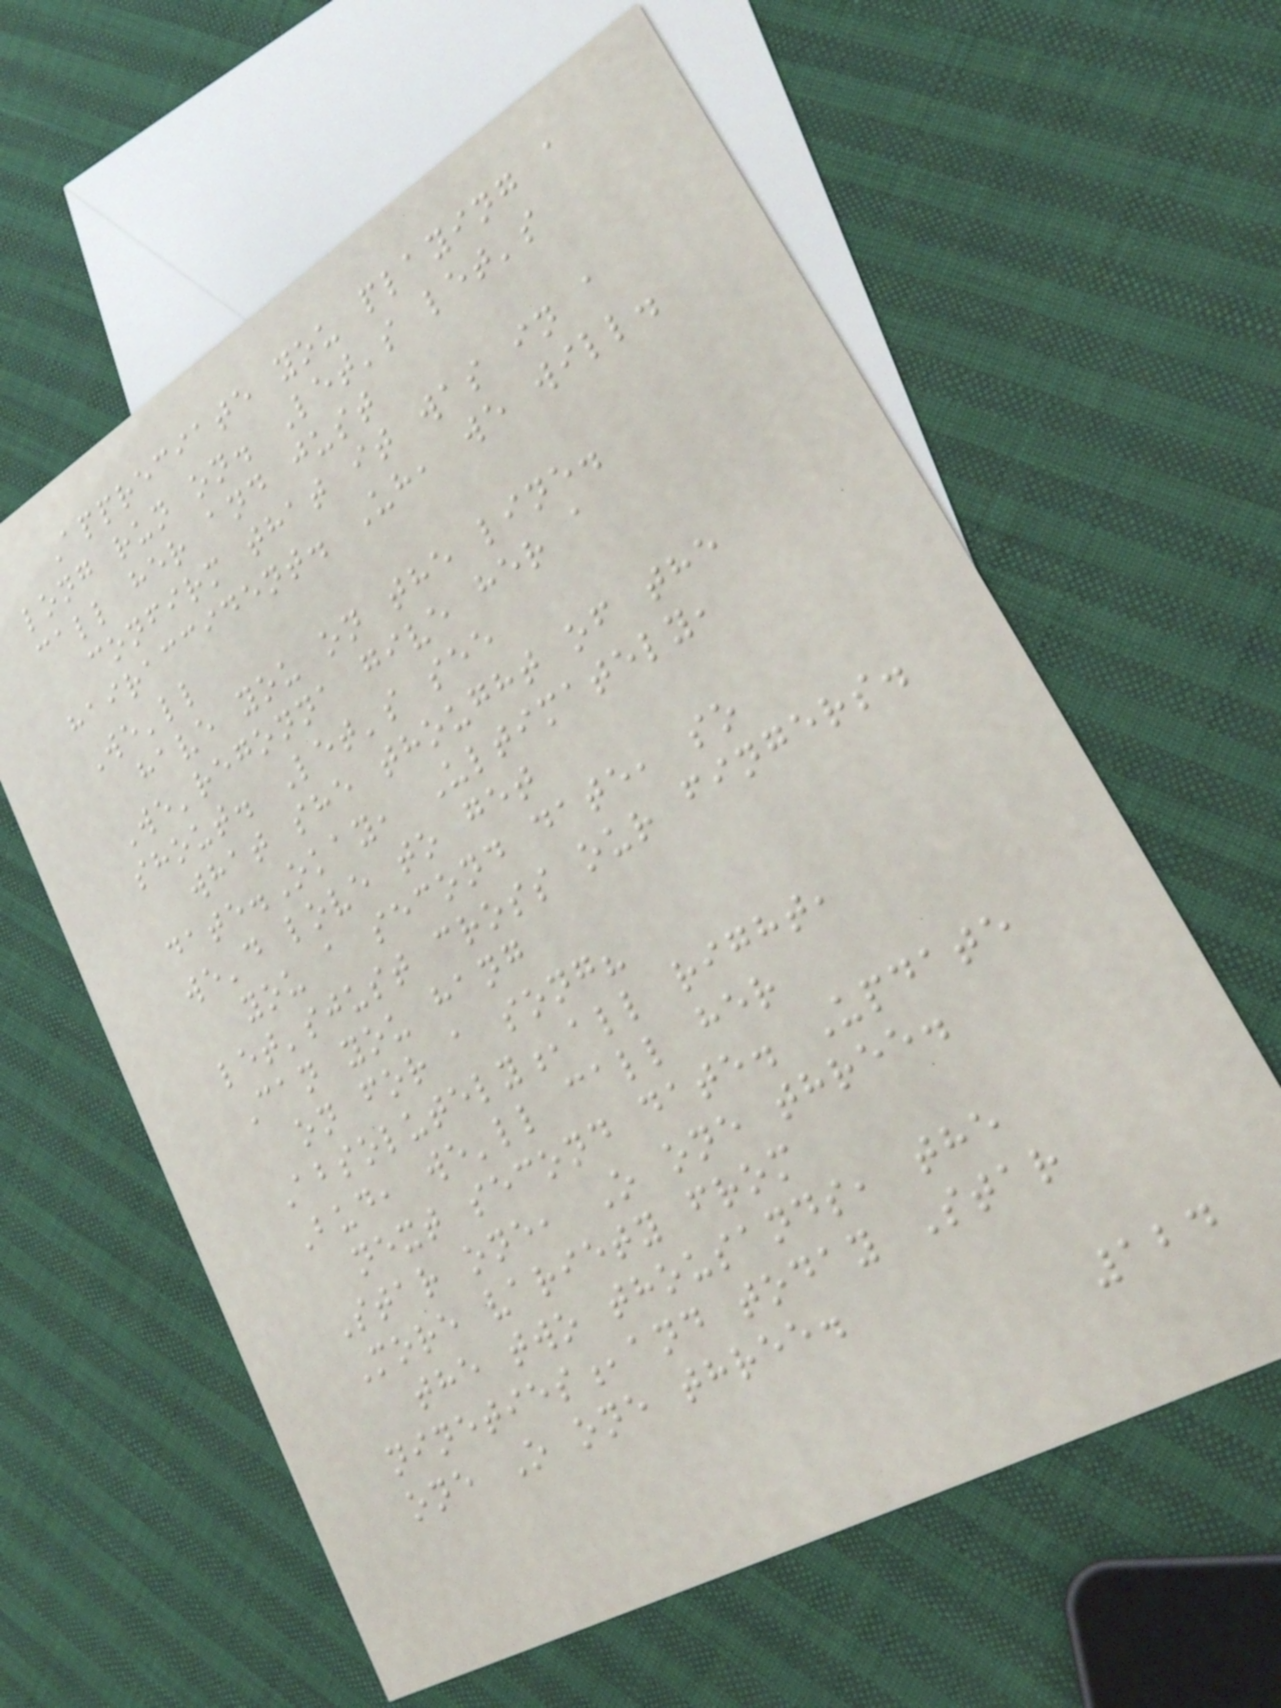Appreciate you playing a
long run on. Let's let's
call her and just
confirm that it was in a
hairaccident. Uh, we will.
We'll
have you on the line.
We'regonna give her a
shout. Let's see
what she thought of the
date.Okay, Ultimately,
we'd love to get
you a second date, so
let'sjust cross our fingers.
Can you hang
on for a song?
Absolutely,all right,
Bud, we'll call her
next second date. Update
Star one, O one three.
More variety from
the two thousands, the
nineties,and today Star
one O one three.
124
